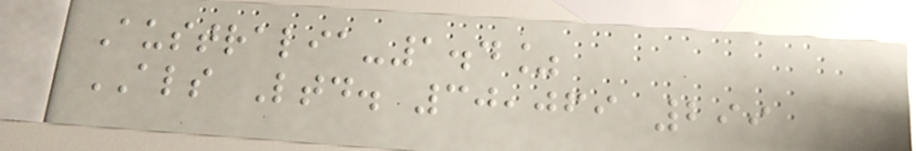Australia-1.4%
ALS Ltd. 30,069 299
